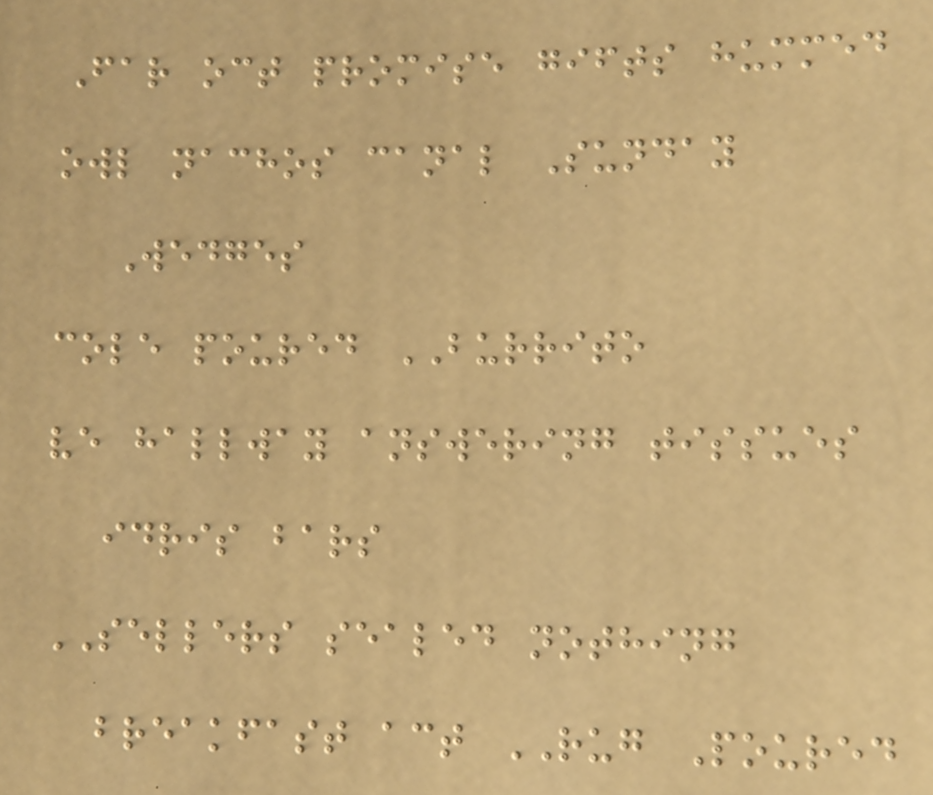Far oct promise gifts hummed
owl nachos canal Sunday
Wedges
cole poured BURRITO
ve hallway answering tissues
idris bars
SELLERS sealed nothing
breakfast act RUG Poured
